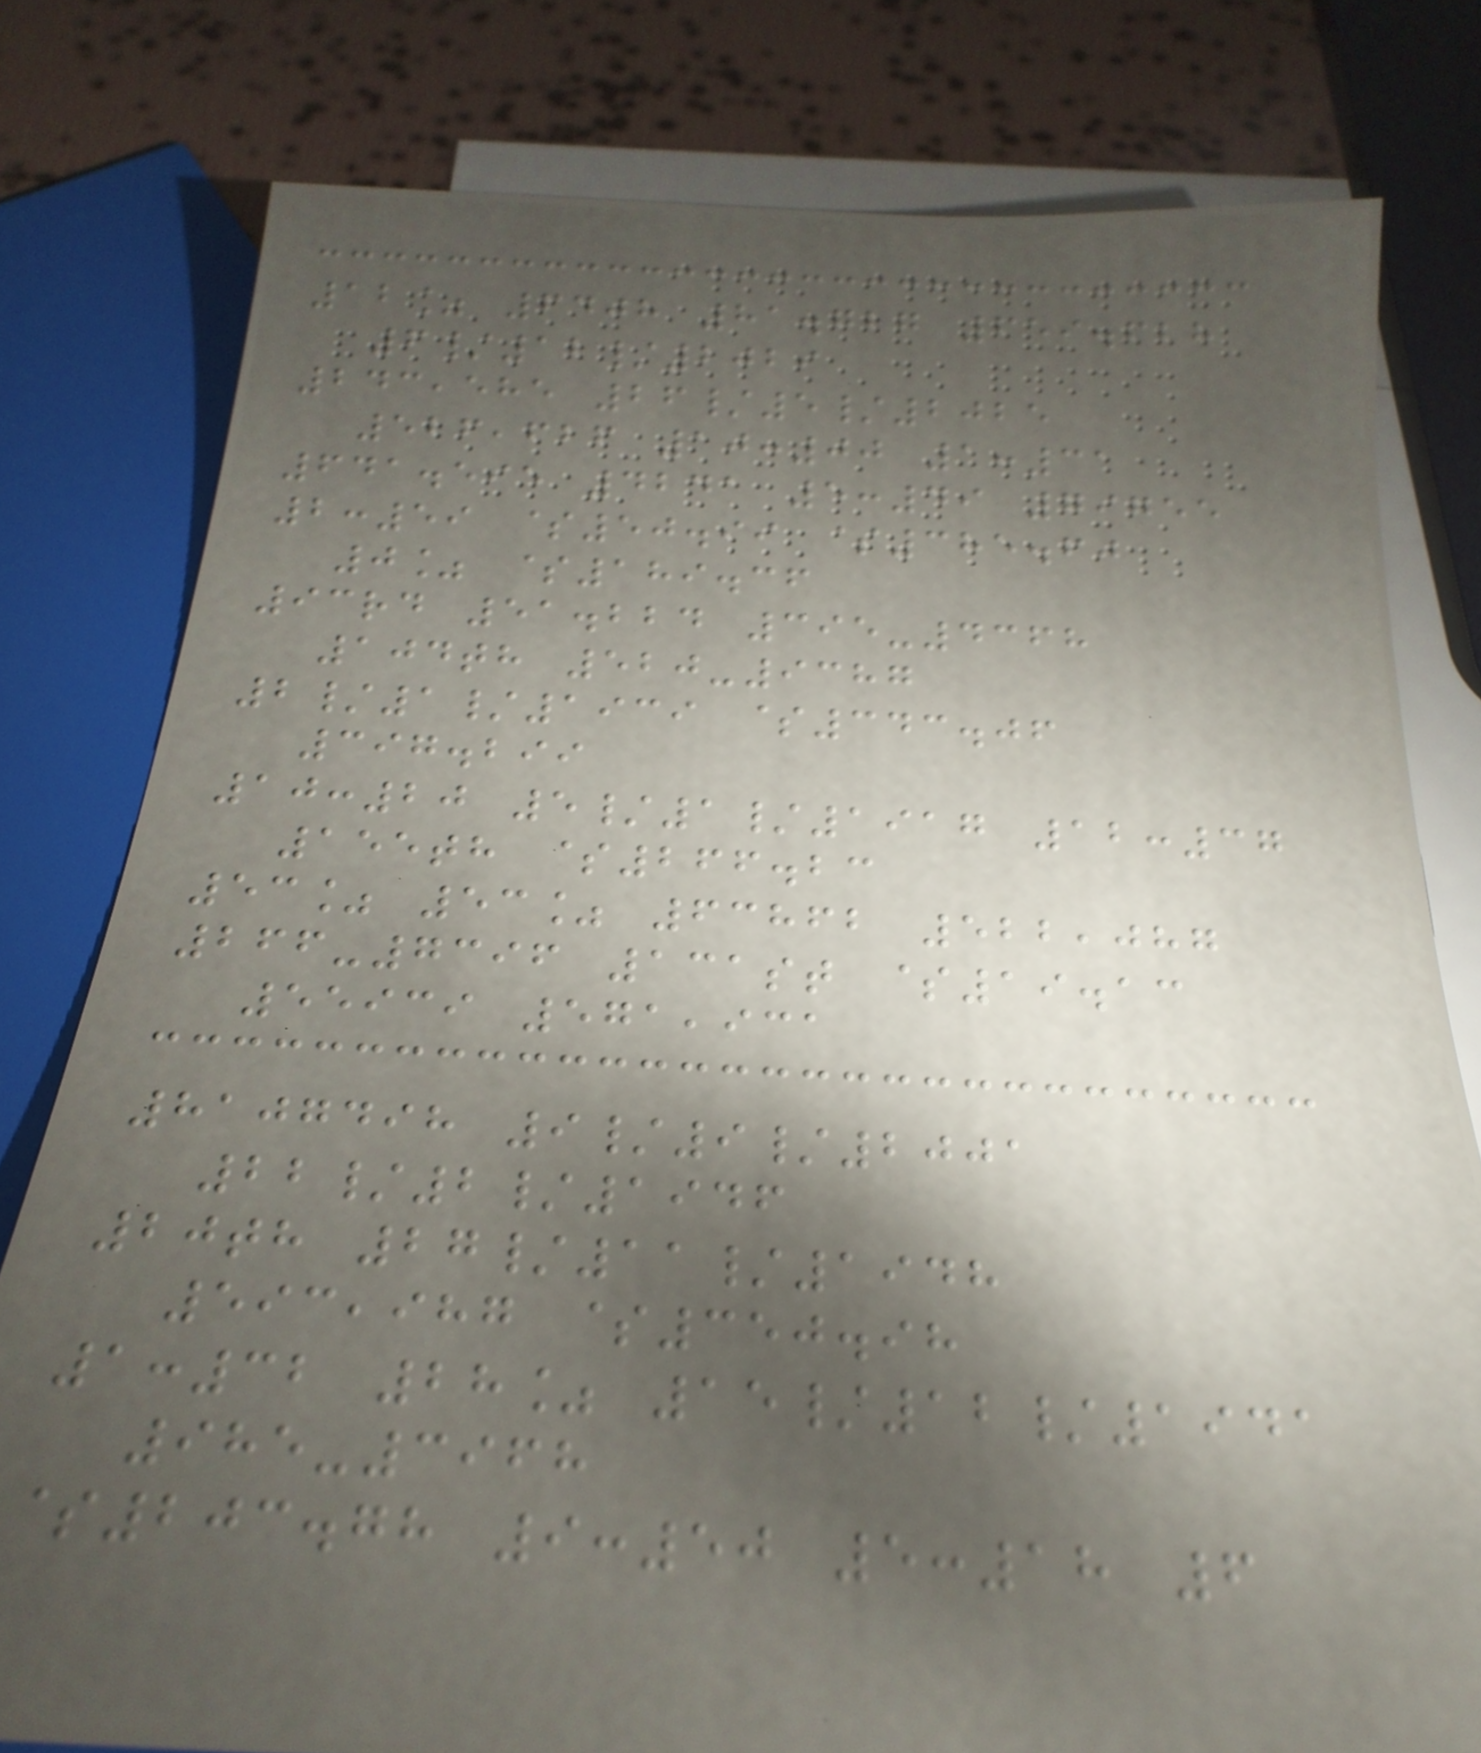12% 6408 81.727 659.628
6/12/2029
243,585 26/5/2025
526,626 10:00 1:31
641.595 4241 5:49 79755
2:59 $50.99 $385.60
0% $189.36
93rd 51.224 395-4368
104th 520-9387
2/1/1939 $343.06
397.299
10:20 5/1/1917 12:37
155th $266.23
53% 53% 63862 522,087
266-7396 131st $19.13
55939 571,931
8107498 9/9/2001
22/2/1946
20th 27/11/1948
593,987 $350.98
1:32 28% 15/12/1941
985-3968
$203.78 9:50 5:18 6
